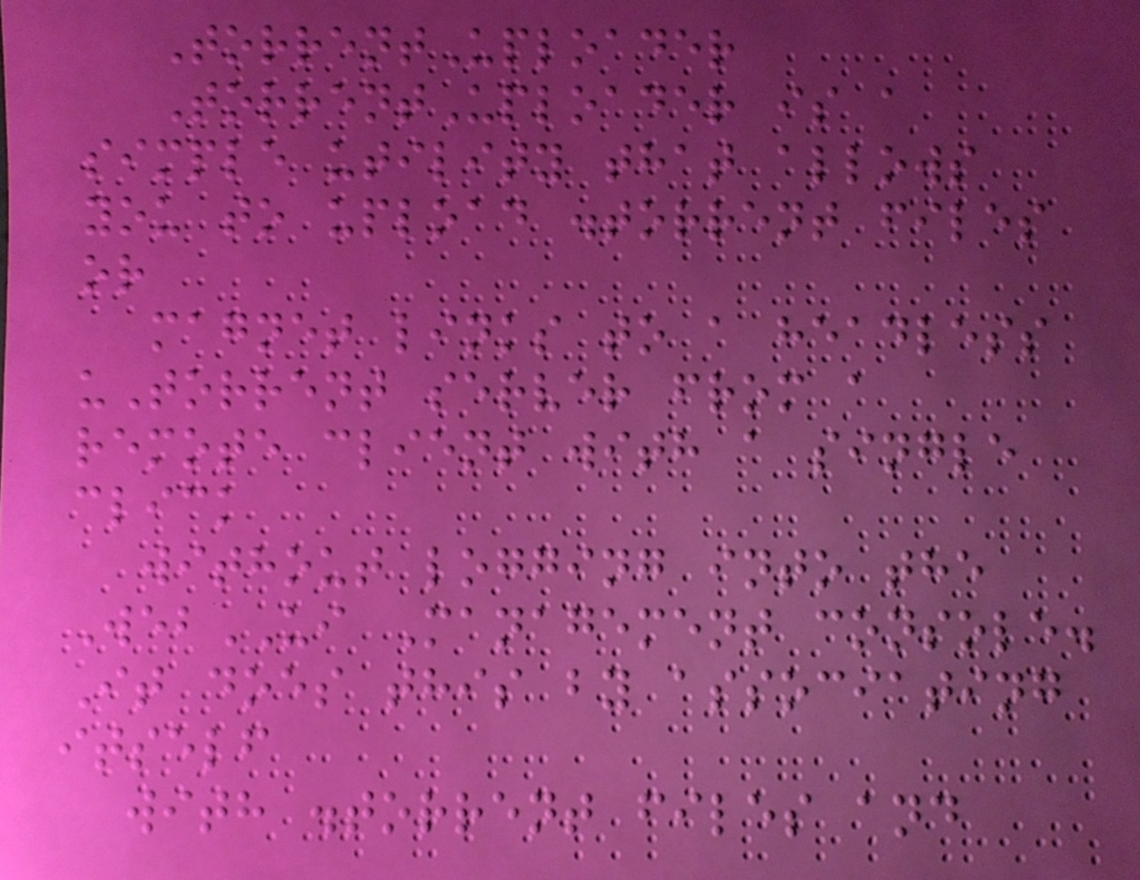TorrentUploader
TorrentUploader is a
simple utility that allows
you to upload .torrent files
or
magnet links to a headless
uTorrent server from a
remote client with a single
click
without logging into the
WebUI Management console.
It does this by associating
itself
with .torrent files and
